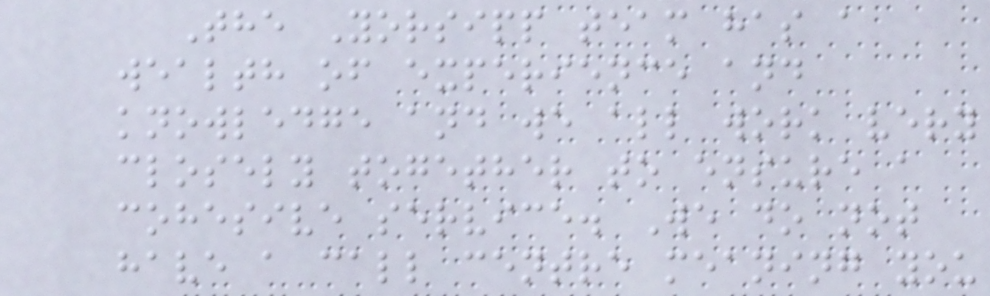The Yorsipp team has a
wealth of experience and
knowledge and we all work very
closely together to ensure a
cohesive service. We do not
have a call centre meaning you
